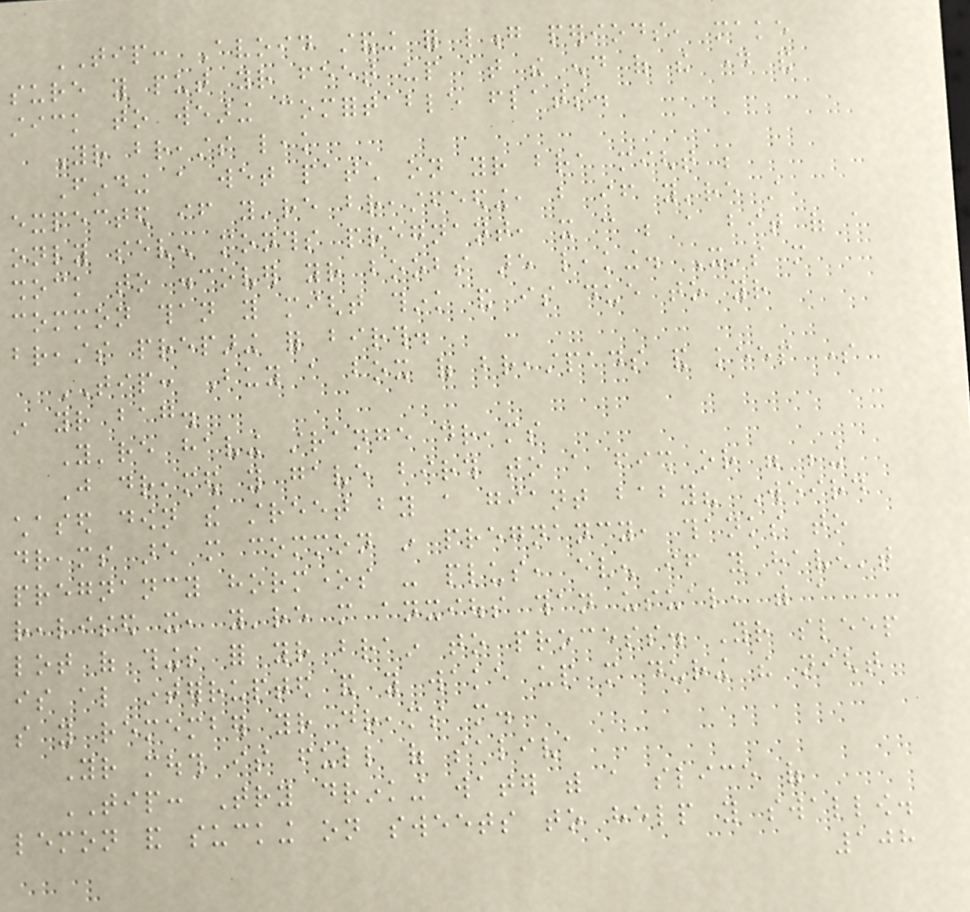TIP: Avoid standing for long periods, make
sure you put your feet up at the end of the day and
stick to wearing comfortable flats.
Your breasts leak
Finding a wet patch on your bra might be
expected if you're breastfeeding, but if you're still
only seven months pregnant, it can be a bit of a
shock to discover your boobs are leaking. It's more
common than you might think and is due to your
breasts preparing for birth.
TIP: Buy a box of breastpads and keep some
in your bag.
You're having strange dreams
Just dreamed you gave birth to a fish or were being
chased down the street by a giant baby? Weird
dreams are more common in pregnancy, thanks to
pregnancy hormones - plus, even if you haven't
realised it, you're more anxious than usual, with a
lot of things for your brain to process. Your sleep
is also interrupted and you wake up more during the night
so you remember your dreams more.
Your mouth is full of saliva
TIP: Try drinking water with a slice of
lemon and sucking on sweets to help you swallow.
108
